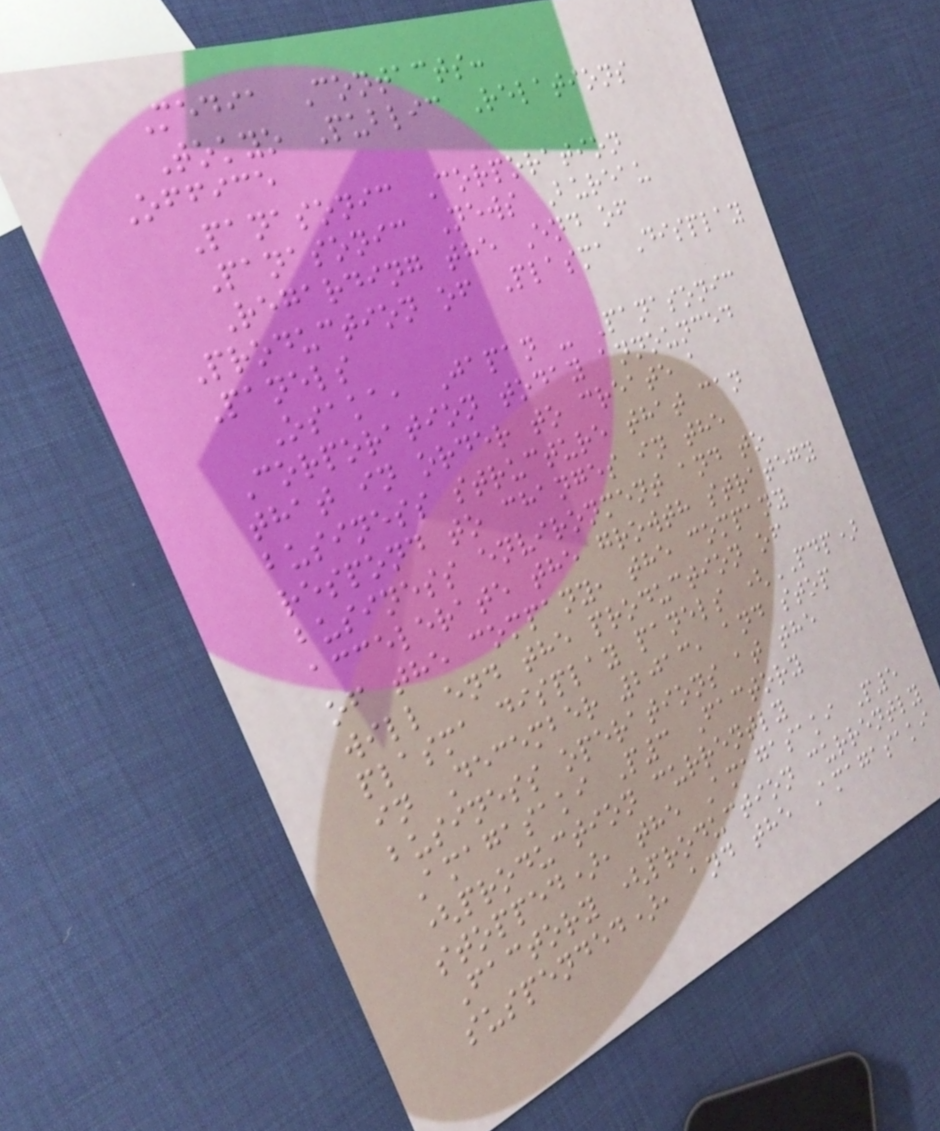Media Contacts:
Tokyo Public Relations
Office
Panasonic Corporation
Panasonic News Bureau
Regarding the End of
Production of Plasma Display
Panels
Osaka, Japan - Panasonic
Corporation today announced
that in order to create a
business structure that can
respond to changes in the
business environment and to
accelerate the growth strategy
of the company, the company
will end the production of
plasma display panels (PDP)
in December 2013, and stop
business operations at the
Amagasaki P3 Factory
(production currently
stopped), the Amagasaki P5
Factory (production currently
suspended), and the Amagasaki
